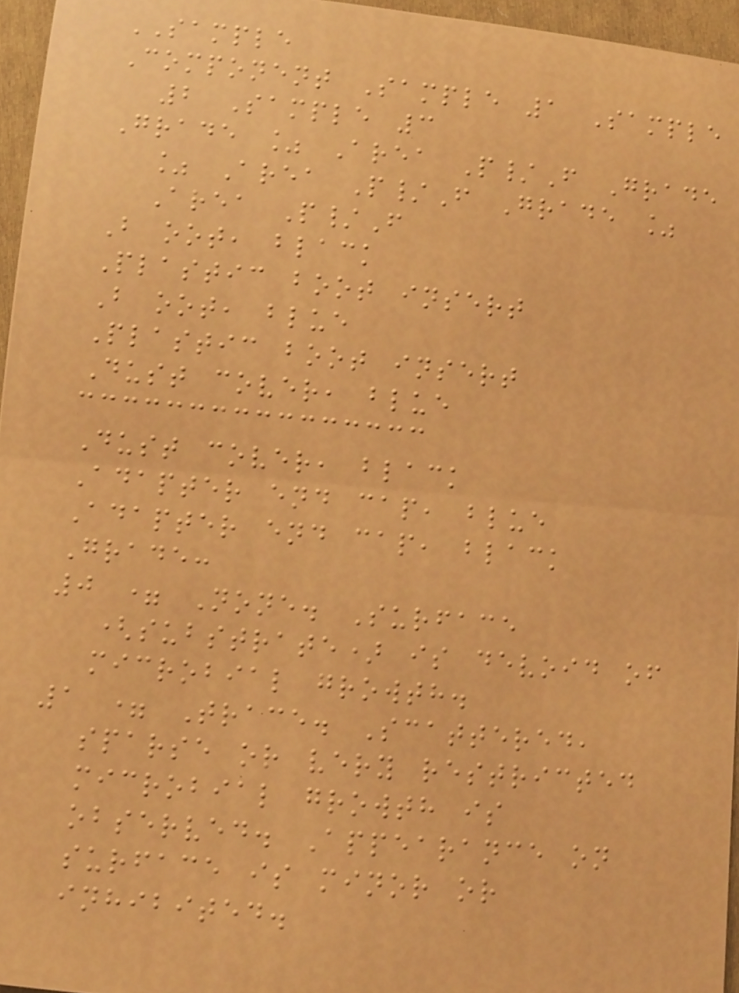SAMPLE
Component Sample 1 Sample
2 Sample 3
Grade % Area P/F Grade
% Area P/F Grade %
Area P/F
B oot, black
Plastic boot insert
B oot, blue
Plastic boot insert
Dust cover, blue
Dust cover, black
Adapter end cap, blue
Adapter end cap, black
Grade:
0 = None. Surface
(substrate) is devoid of
microbial growth.
1 = Trace. Scattered,
sparse or very restricted
microbial growth is
observed. Appearance on
surface is minor or
inhibited.
